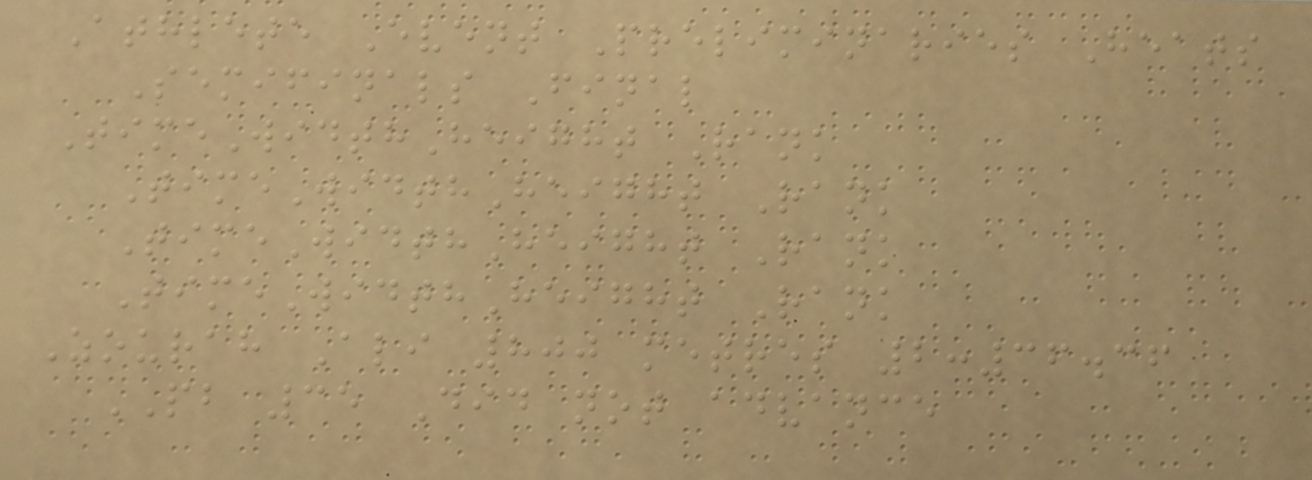Athlete Event Preliminaries Heats
Semifinals Final
TimeWidthHeight Rank
TimeWidthHeight Rank
TimeWidthHeight Rank
TimeWidthHeight Rank
Zourah Ali 800 metres 2:36.36
PB 35 Did not advance
